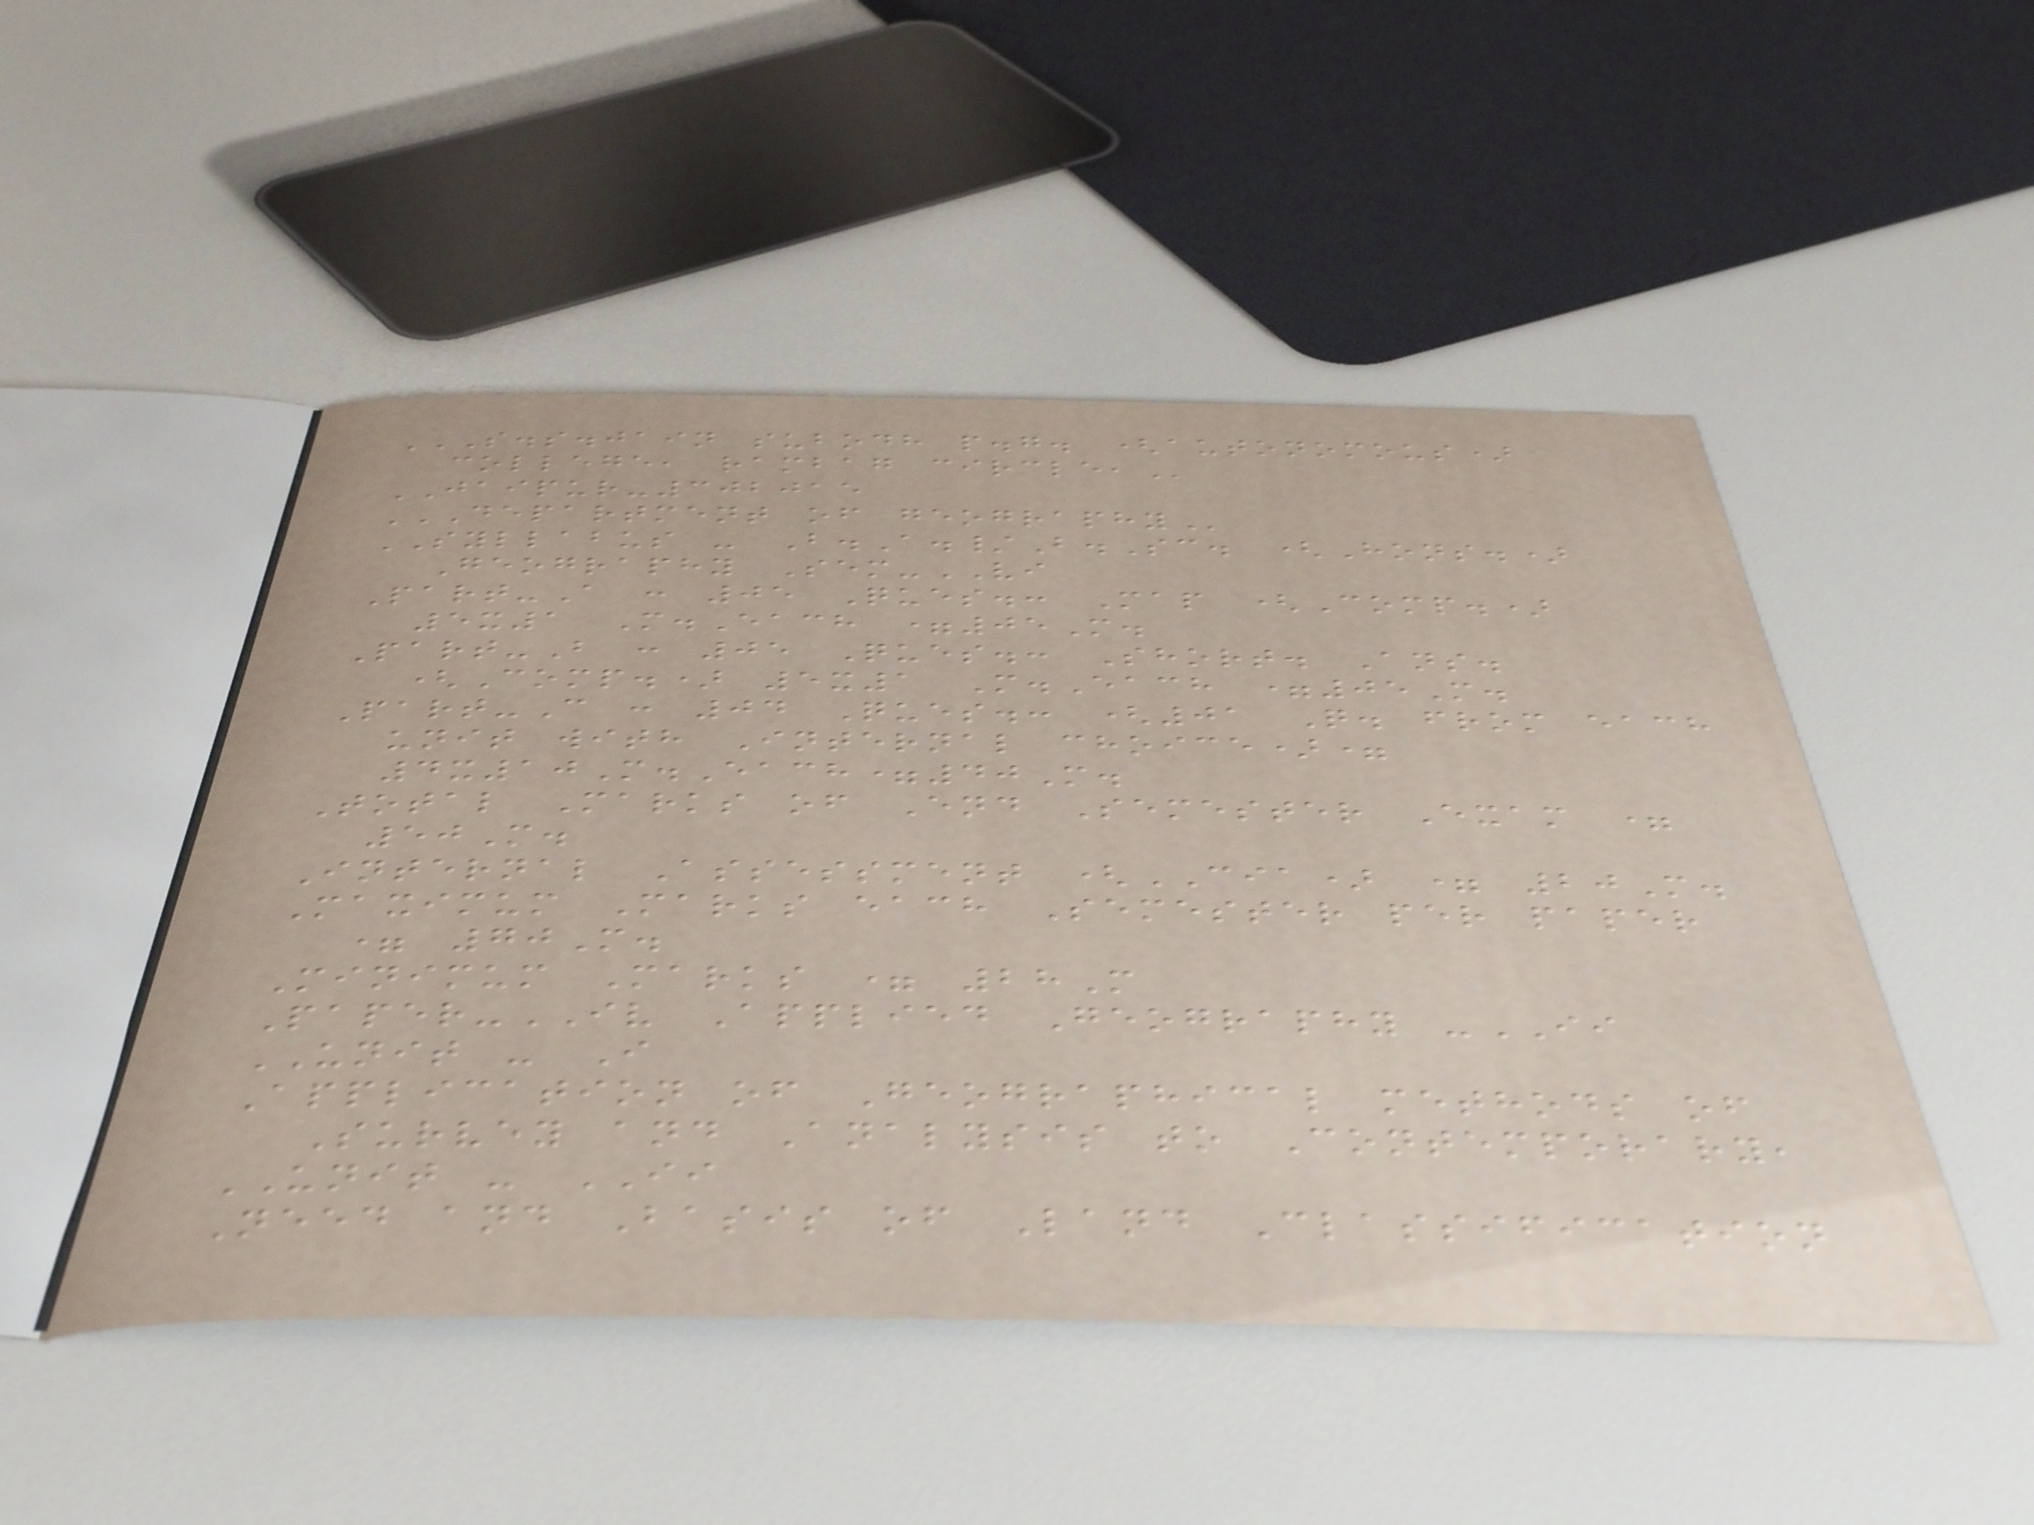S.S.JAIN SUBODH P.G. (AUTONOMOUS)
COLLEGE, RAMBAG CIRCLE,
JAIPUR-302015
DEPARTMENT OF GEOGRAPHY
SYLLABUS - B.A./B.Sc. (Hons.)
Geography Sem-VI
Part-A : 05 Ques.: Map (Comp.)
5x1 M.Each =05M.
Part-B : 05 Ques.: Short. Ans.
(Comp.) 5x1 M.Each =05M.
Part-C : 04 Ques.: (01 Q. from each
unit with Internal choice)=
4x10M.Each=40M.
Total Marks of End Semester Exam =
50M.
Internal Assessment (CIA) = 20M.
Maximum Marks each Semester per paper
= 70M.
Minimum Marks = 28M
Paper-IV Applied Geography -II
UNIT - I
Application of Geographical methods of
Survey and Analysis to Contemporary,
UNIT - II
Need and Basis of Land Classification
